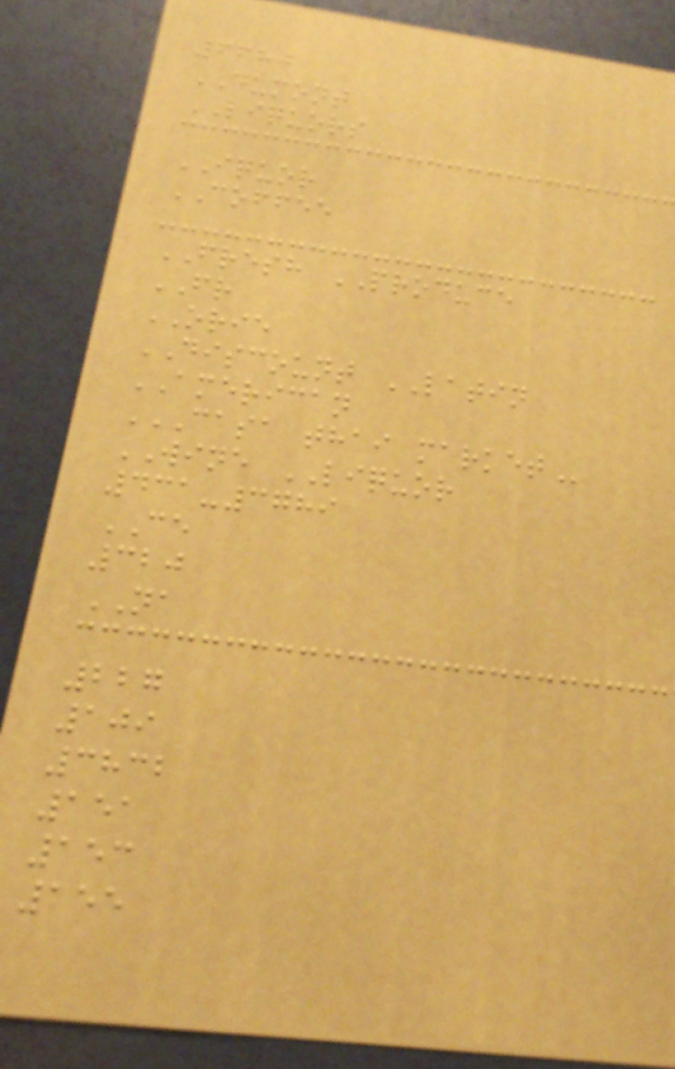6680
DUMONT
LIQUORS
IQUOR
COFFEE
FRESH PRODUCE
FR
ORIE
DISCOUNT LATIN
AMERICAN
CASA THAI MARKET
WINE LIQUOR
431-3789
CE
320
NA
227
109
3832
151
153
155
